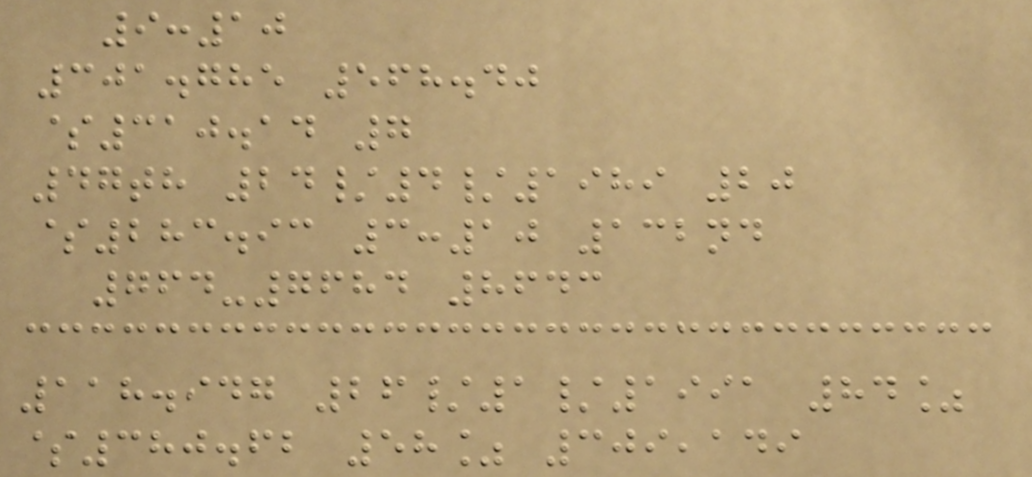9:10
301.785 568.40
$310.14 7
47th 24/4/1989 20
$283.93 3:10 132nd
764-7684 8643
118.947 26/1/1991 84%
$380.62 58% 309,149
